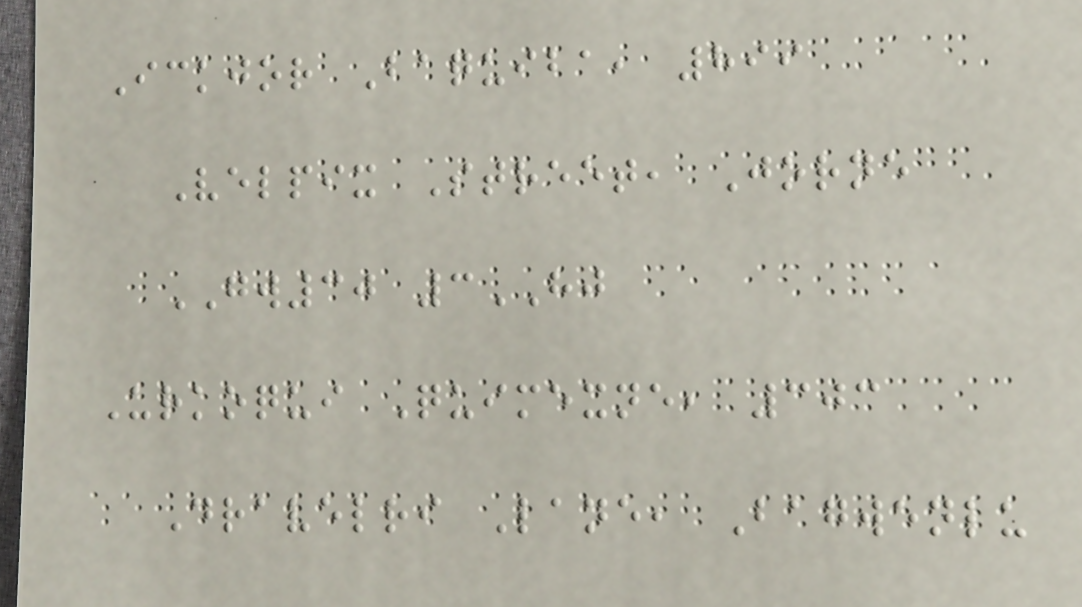Ickjor Baquiba, 899
Velpix Street, Jorne
GW30 3HJ
Urkoqui Quimexne, 303
Dravelri Lane, Bagwenlu
